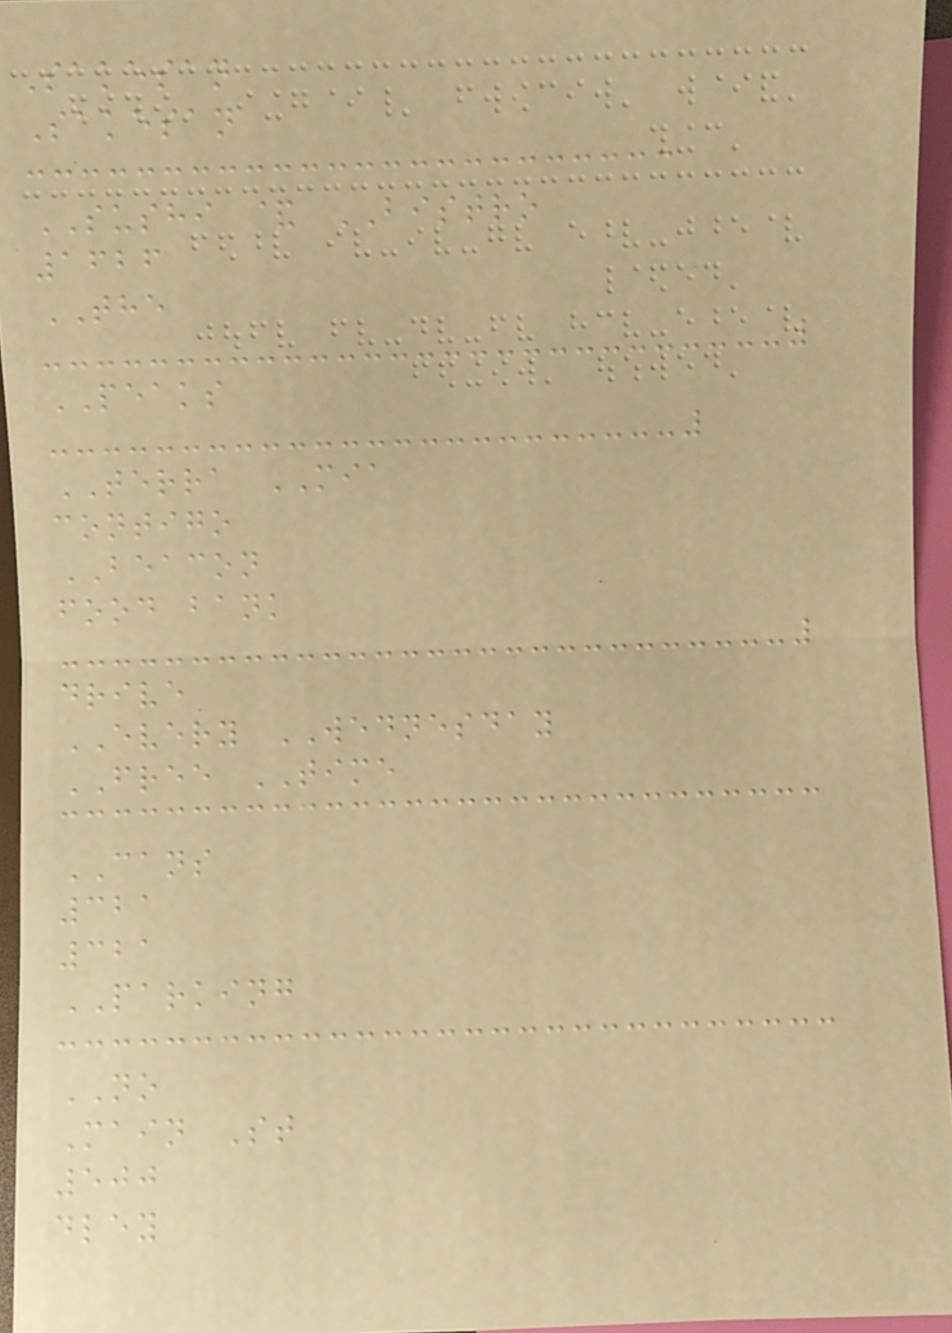Sakesan
Sakesan
SUSHI & BISTRO
1626
THE
PEAKS
TERRA MIA
contigo
BEACON
food bank
drive
EVERY WEDNESDAY
FREE TIME
CANS
321
321
PARKING
NO
Main St
500
dley
